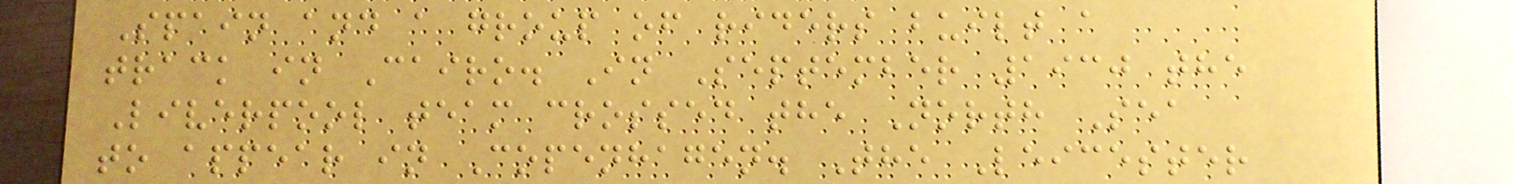Spain and a group of riders built a
track in Cairo. In September 1930 the
Liverpool team crossed the North Sea
to appear in Copenhagen. The Leicester
